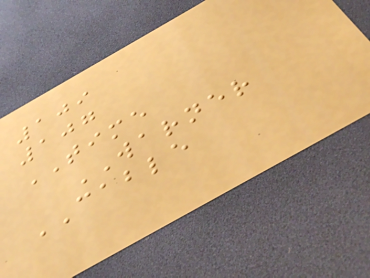109
107
TIME
WARNER
CABLE
